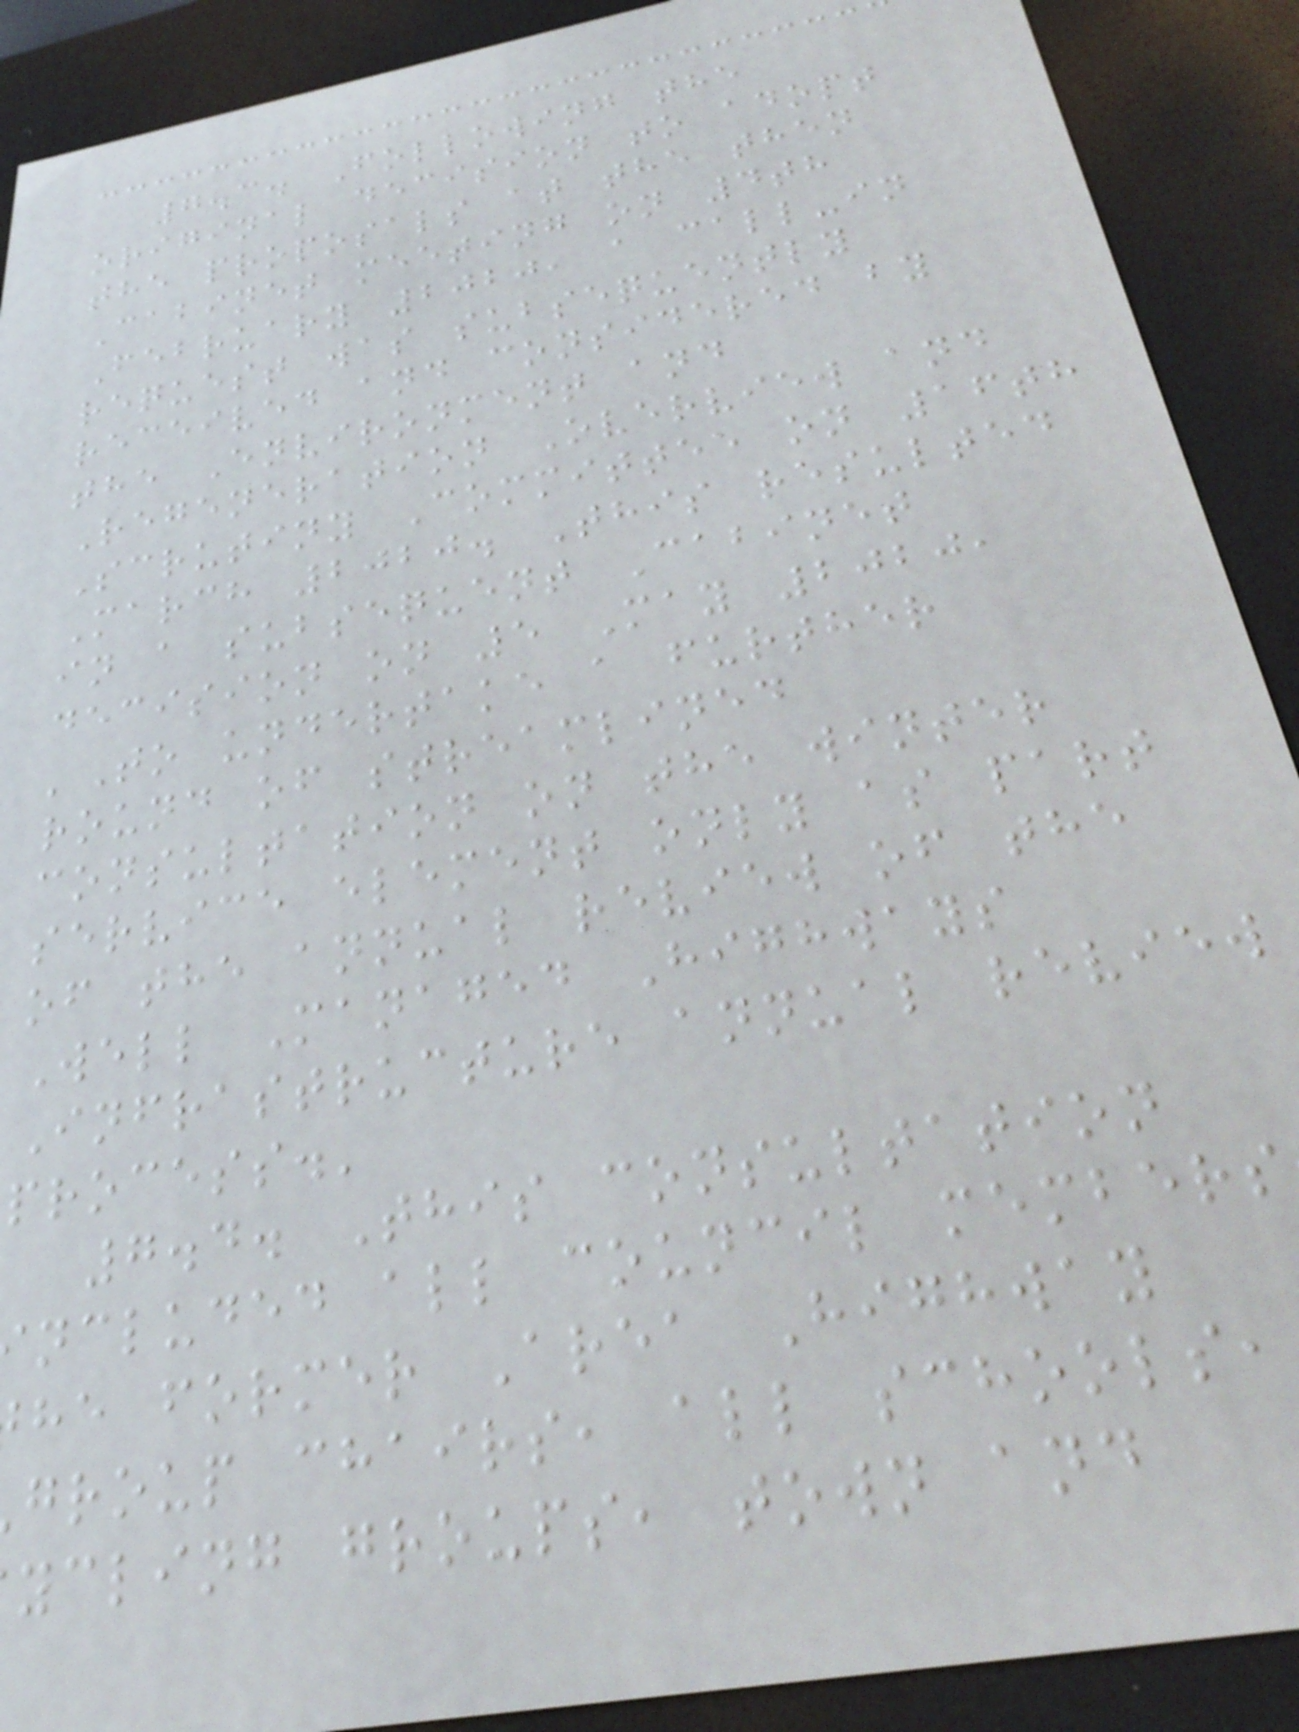7.3. Following the
original decision to adopt
the proposals at the then
Cabinet meeting on 4th
February 2020, a call-in
request was subsequently
received and considered by
the Environment and
Regeneration Overview and
Scrutiny Committee on 16th
March 2020. This resulted
in a subsequent Cabinet
decision on 5 May 2020,
'To undertake a further
round of streamlined
consultation on the winter
service element only as part
of the annual review of the
Well Managed Highways
Infrastructure annual review
process.'
7.4. This consultation
ncluded all council members
he former Area Highway
group chairs, all schools,
ycling groups, town and
